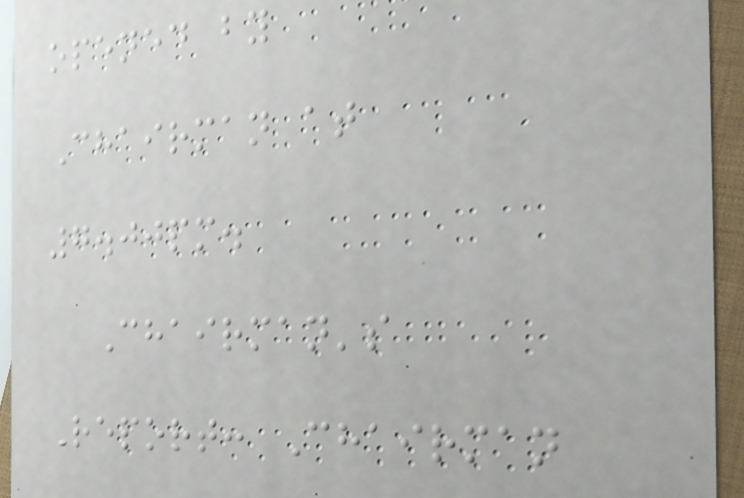opened by
Chairman at
7.00pm.
Chairman's
Report: Chairman
